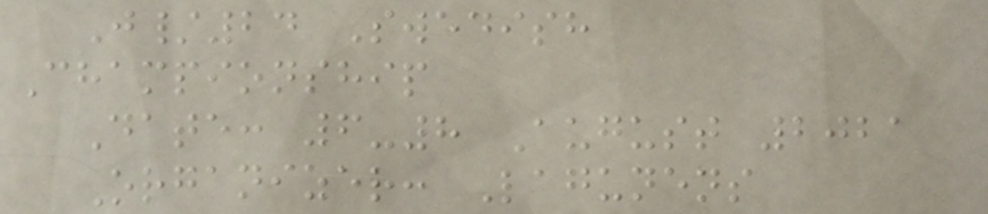J/24 Swedish
Championship
Date: 6-8 August 2021
Organizer: Lagunens
